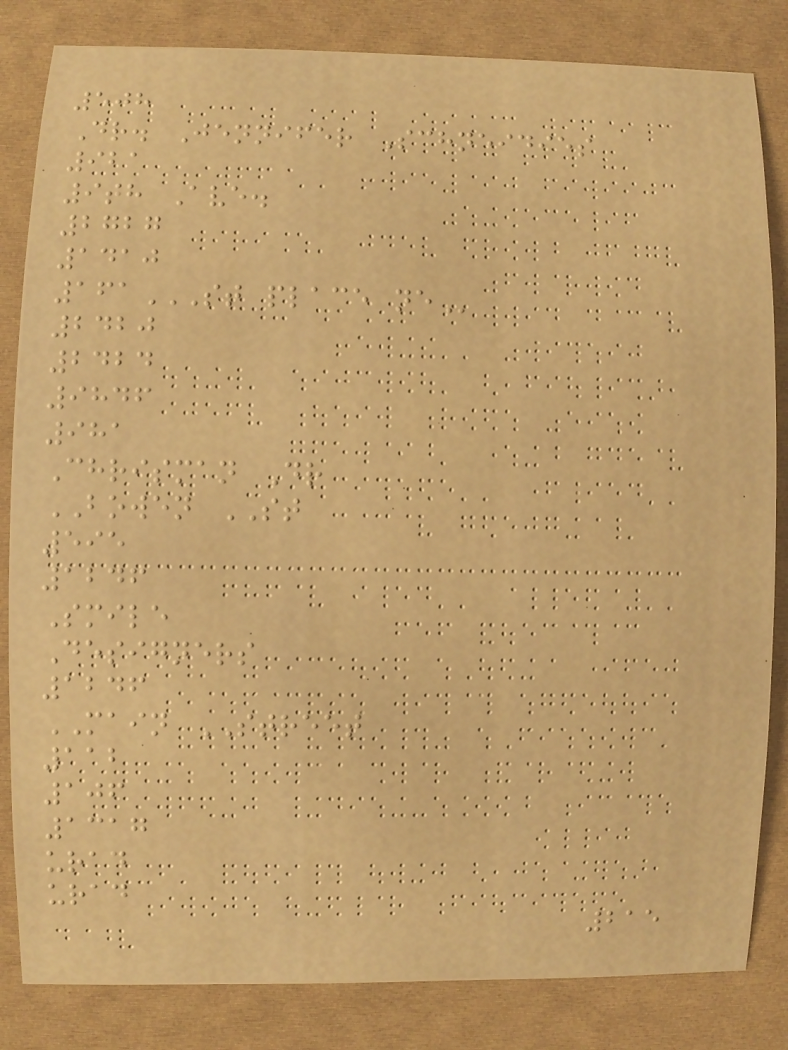508
Dr. Jennifer Schneidies
921
9th Ave.
2727
1410
161ST PLACE NE
2420
2424
9846
981
Chrisman Dr
BOWEN ST
595
1246
Smile
Designers
1246
MAIN STREET
112
106
1317
urad
urad
215
